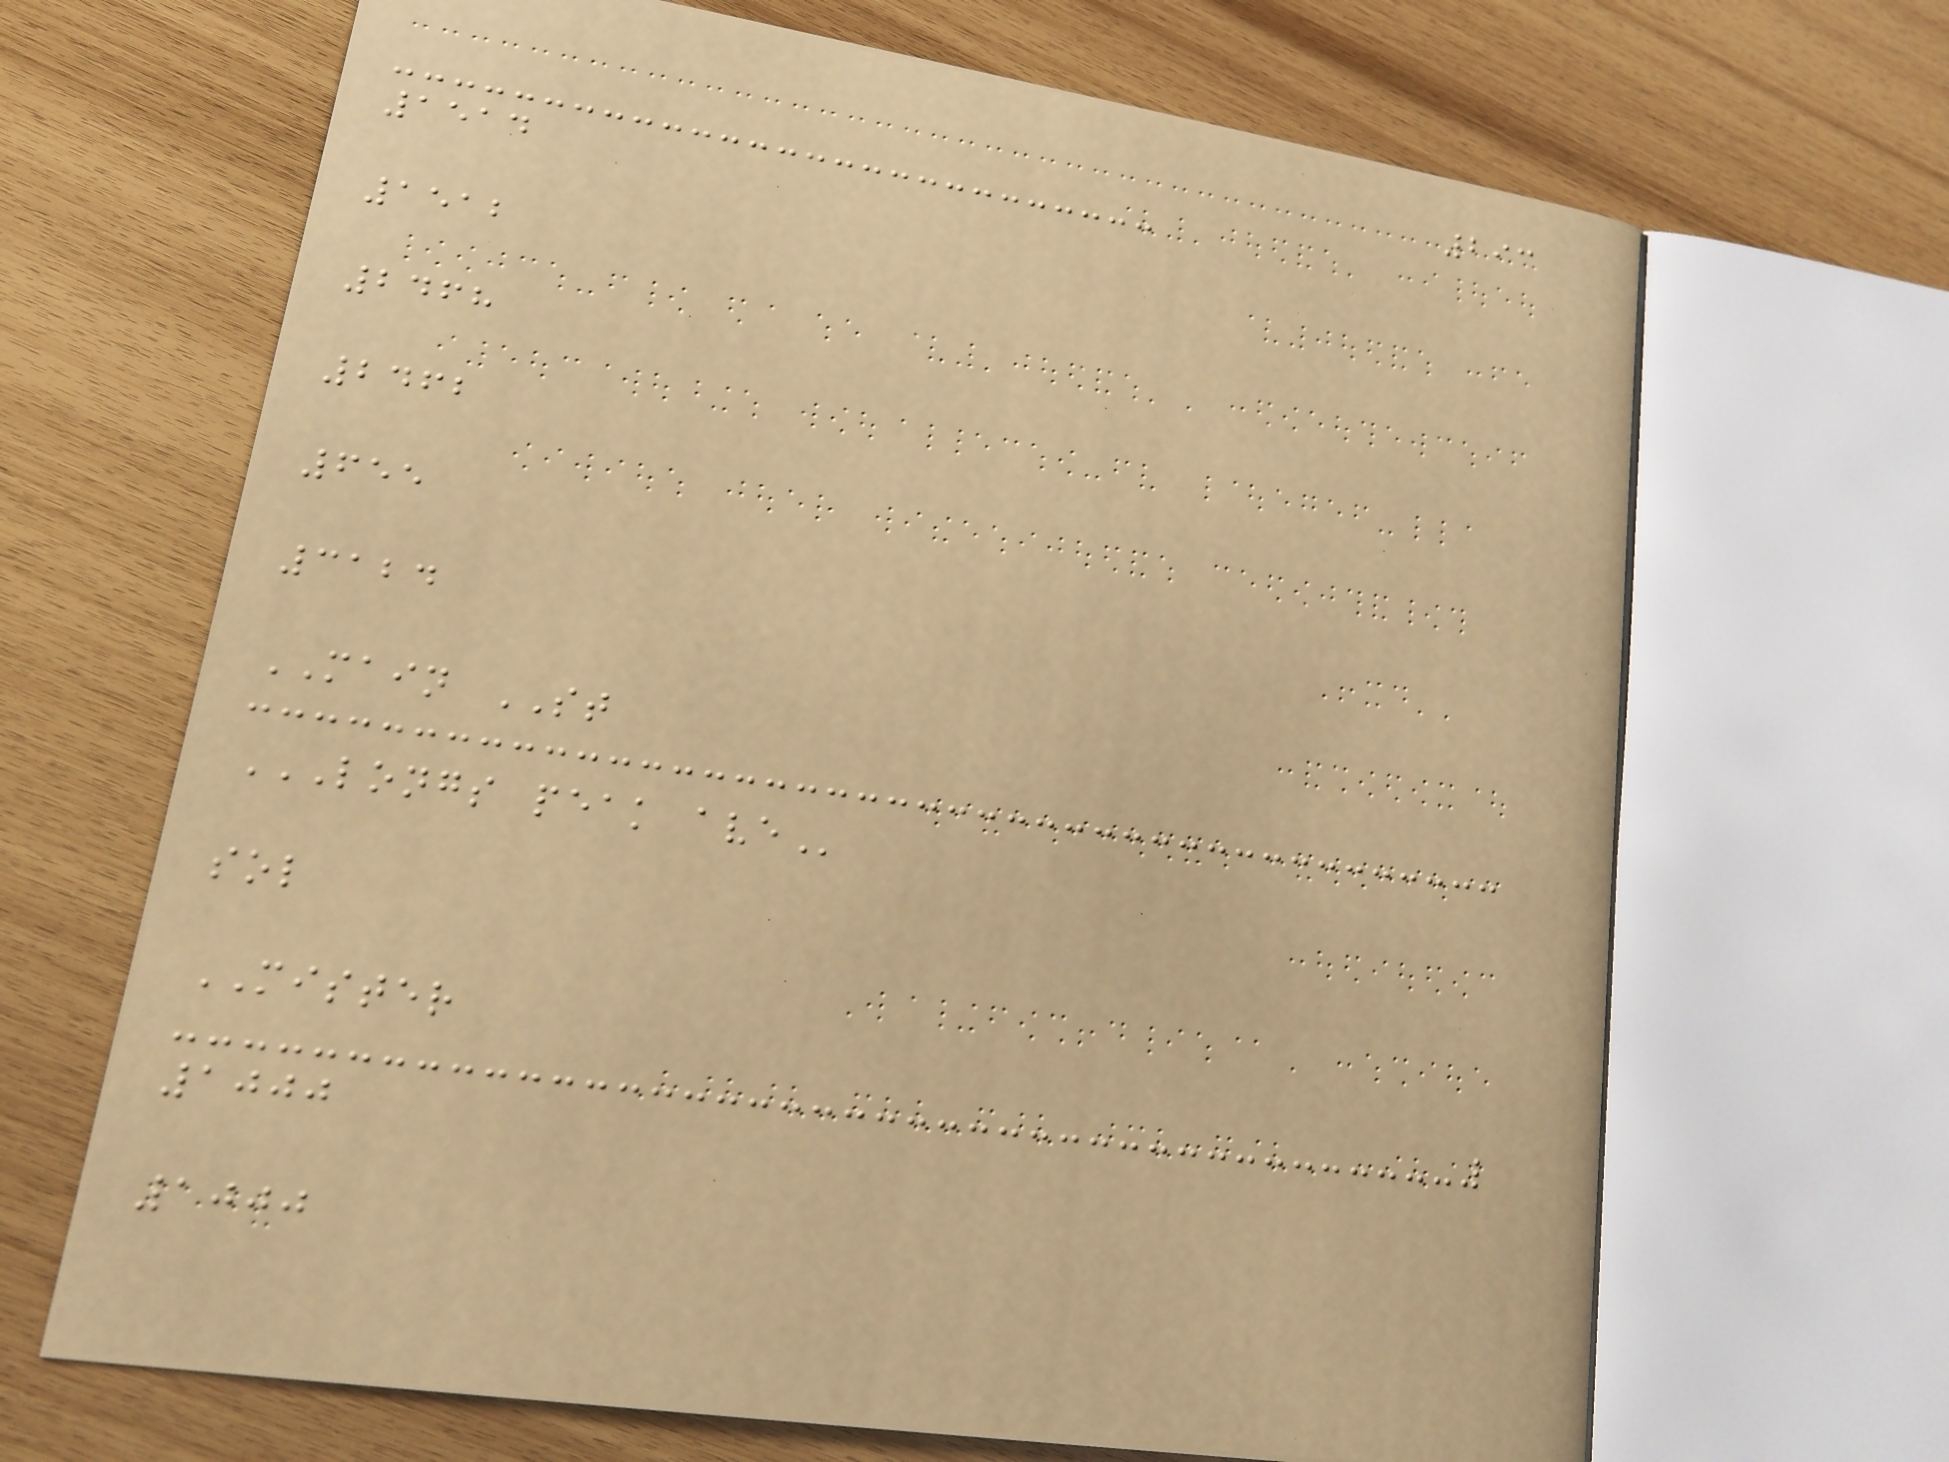293
1514
1512
2468
2462
655
3124
MAIN ST
LONGS PEAK AVE
sol
MISTER
1000
1000
